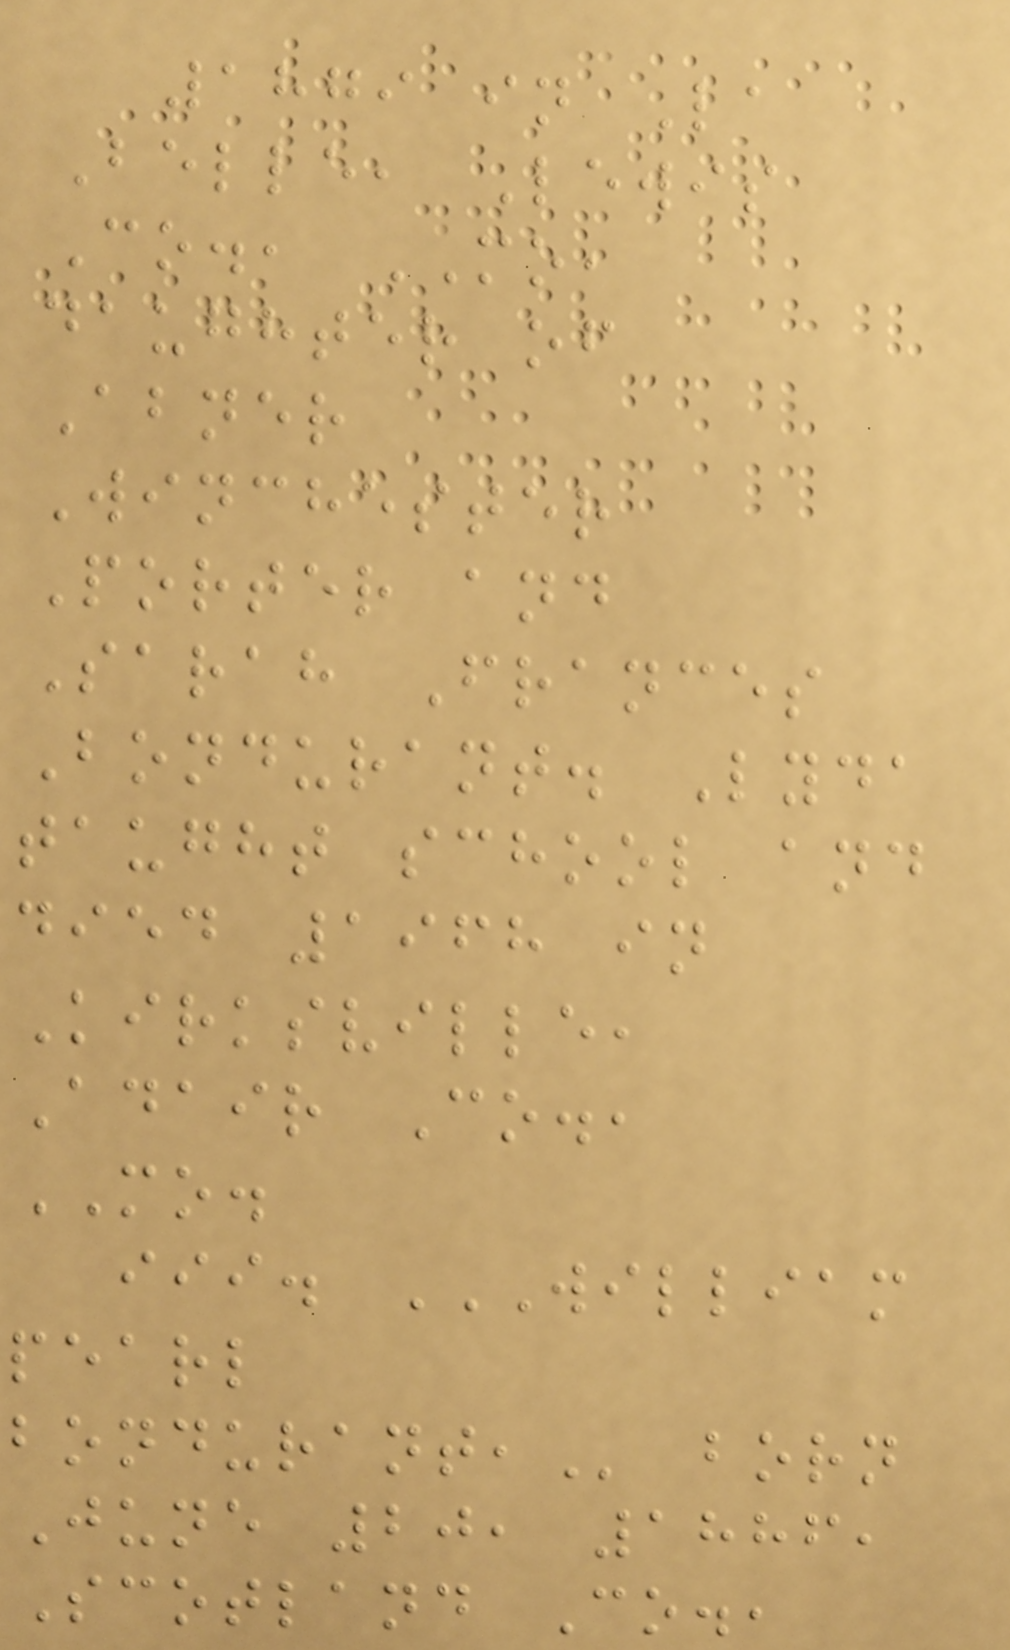1879 in La
Belle, Lewis
Co., MO,
daughter of
Abner
Winchester
Porter and
Sarah Frances
Bondurant. Lyda
taught school and
died 1968 in
Kirksville,
Adair Co.,
MO.
iii. WILLIAM
PEARL
BONDURANT, born
June 20, 1886,
Scotland Co.,
